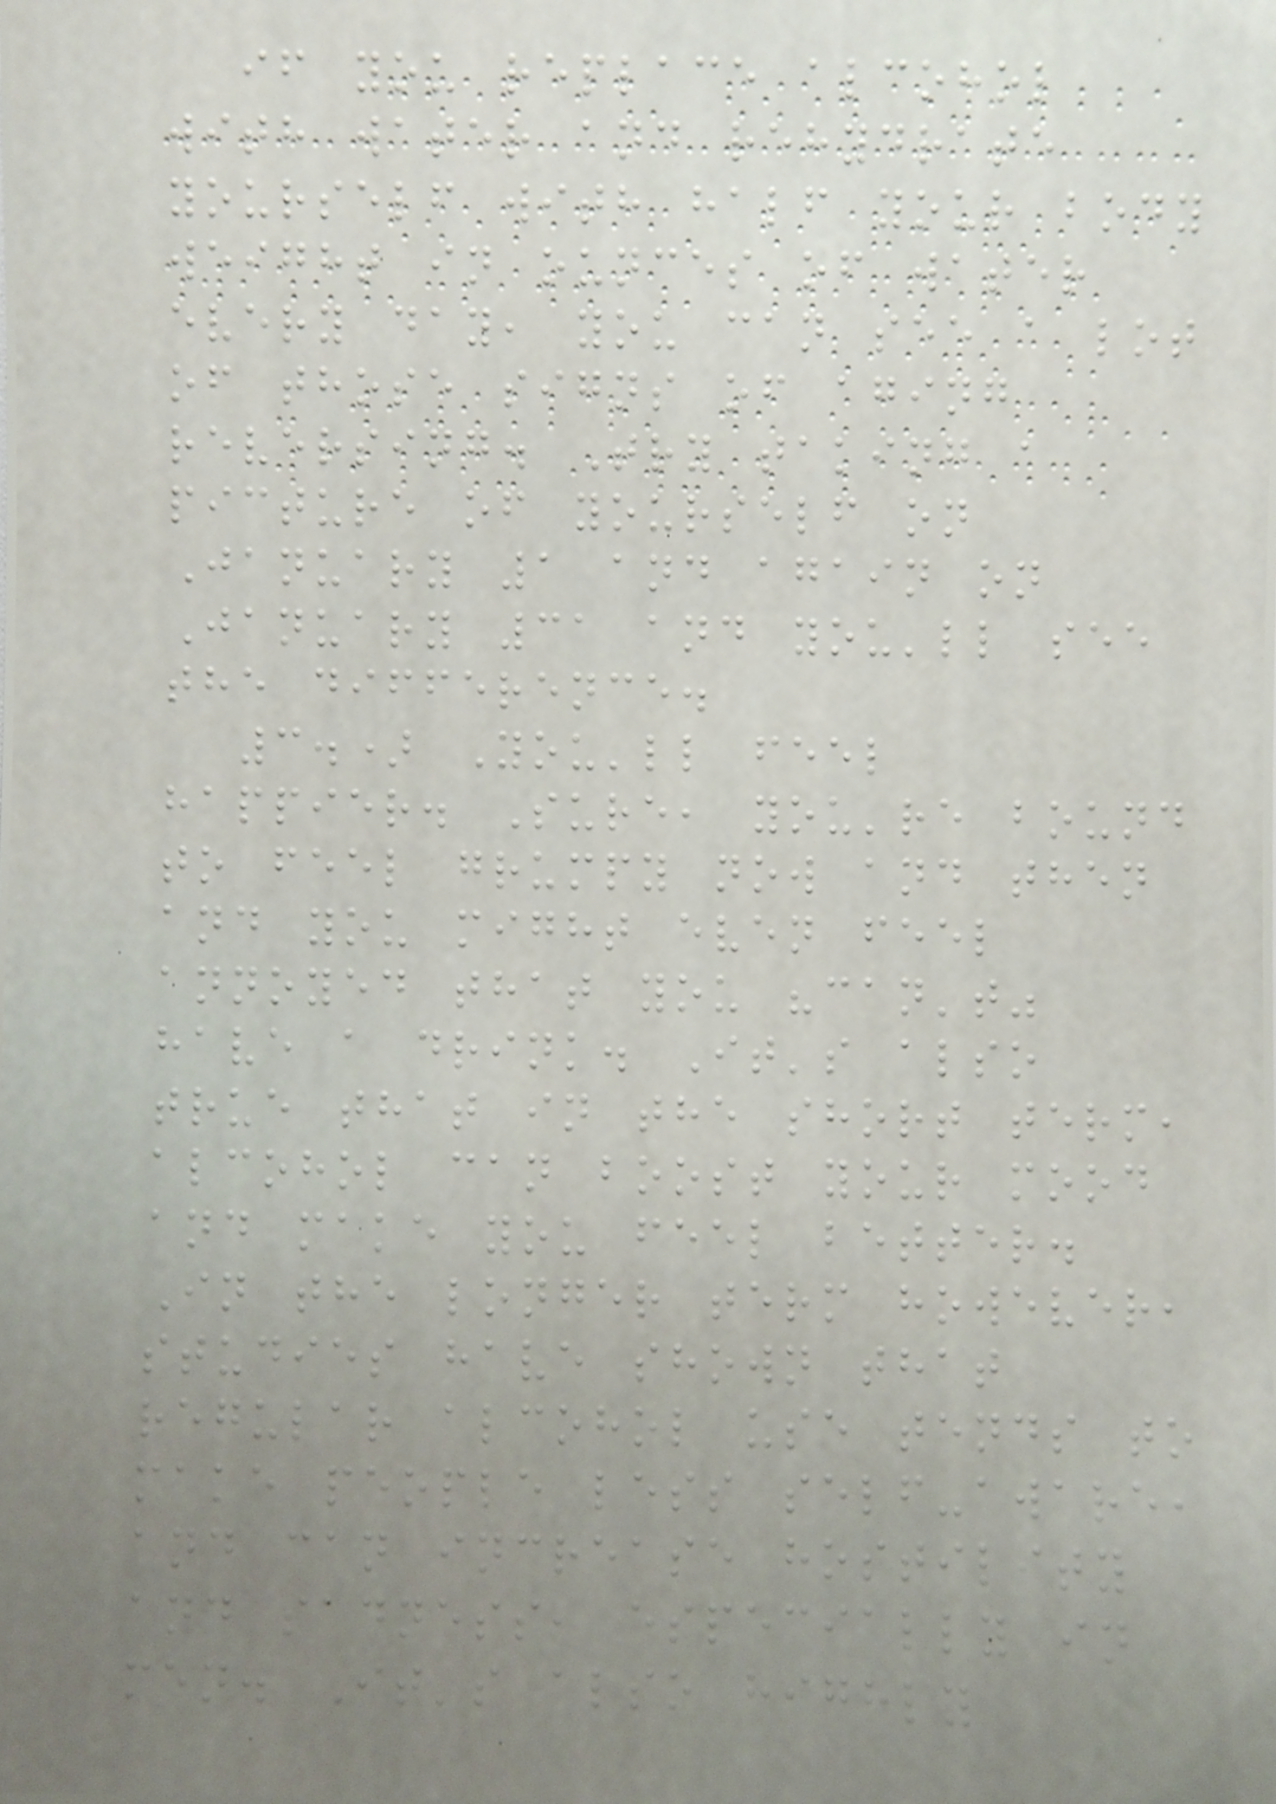if you replace alcohol
with water and rehydrate
yourself with half your body
weight in ounces of water
every day, you can see a lot
of those signs of aging
reversing. Try taking a
picture of yourself on
January 1 and again on
January 31 and you'll see
the difference.
3.) You'll feel
happier. Sure, you're bound
to feel grumpy now and then
and you might even feel
annoyed that you "can't"
have a drink. It's also
true that in the short term,
alcohol can boost your mood
and make you feel better.
In the longer term however,
studies have shown that
regular alcohol use tends to
make people less self-aware,
and can increase hostility
and sadness, especially in
men. It's also highly
